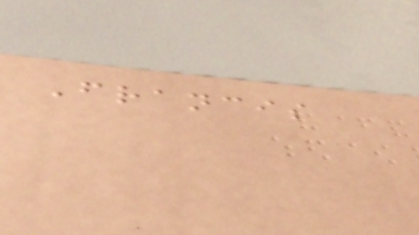Francis
